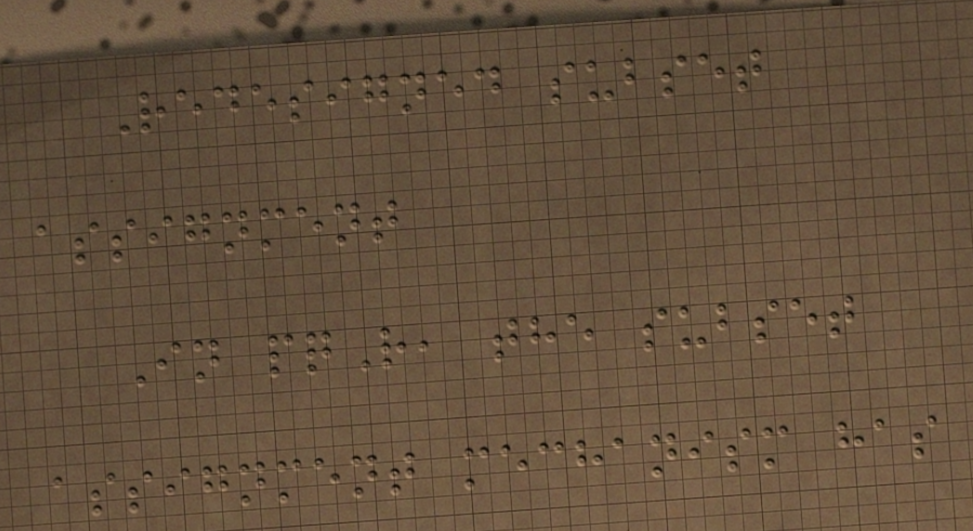Redesigned subset
assignment
In pqR, the subset
assignment mechanism has
